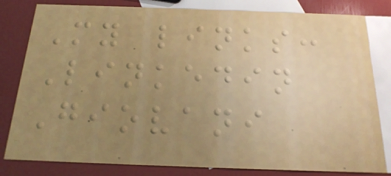My links:
Linkedin
Giovani
